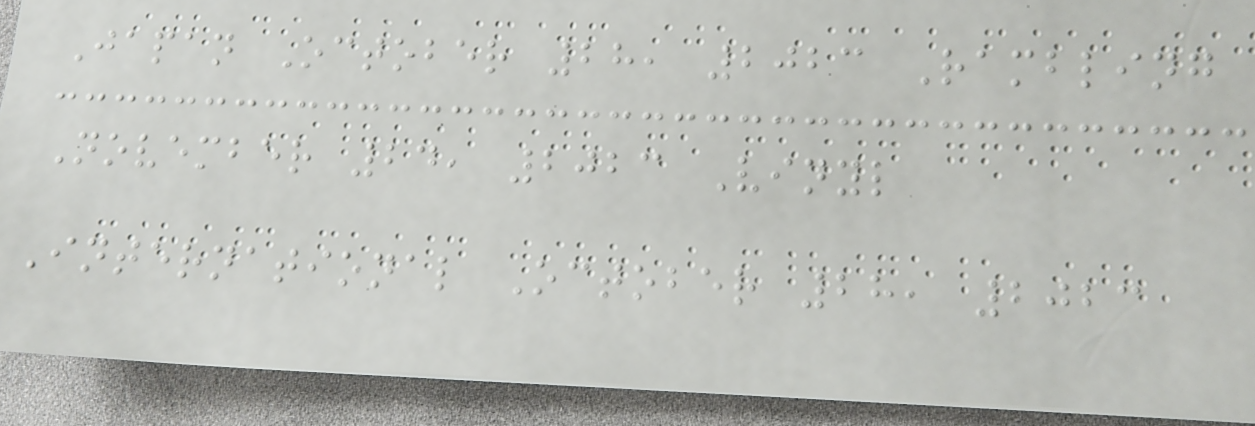Japan October 28, 2023 Rambling
November 24, 2023 Vinyl
International October 28, 2023
